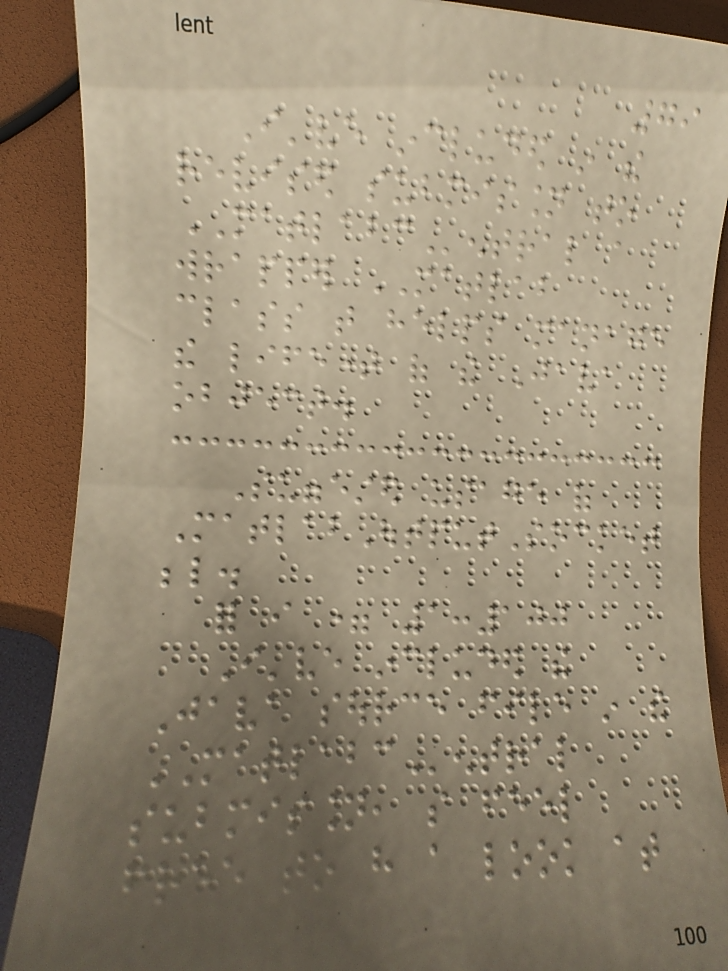79
I've included in the
revised submission to
MATLABCentral a
wrapper MATLAB
class that helps manage
the lifetime of the Java
object.
Suggested usage of
MatlabOutputSocket
below.
for i = 1:100
I've included the
Java source file in the
MATLABCentral
submission, so feel
free to have a look at
